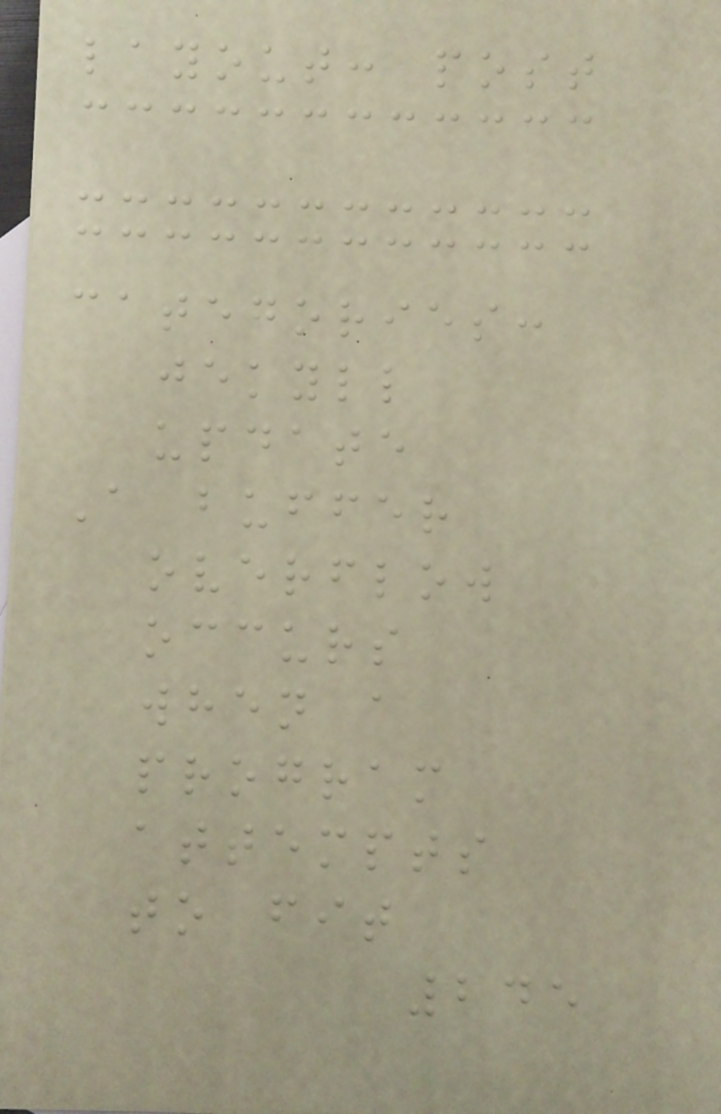layout: post
categories:
jekyll
update
A buffer
overflow
occurs
when a
program
attempts
to fit
245
